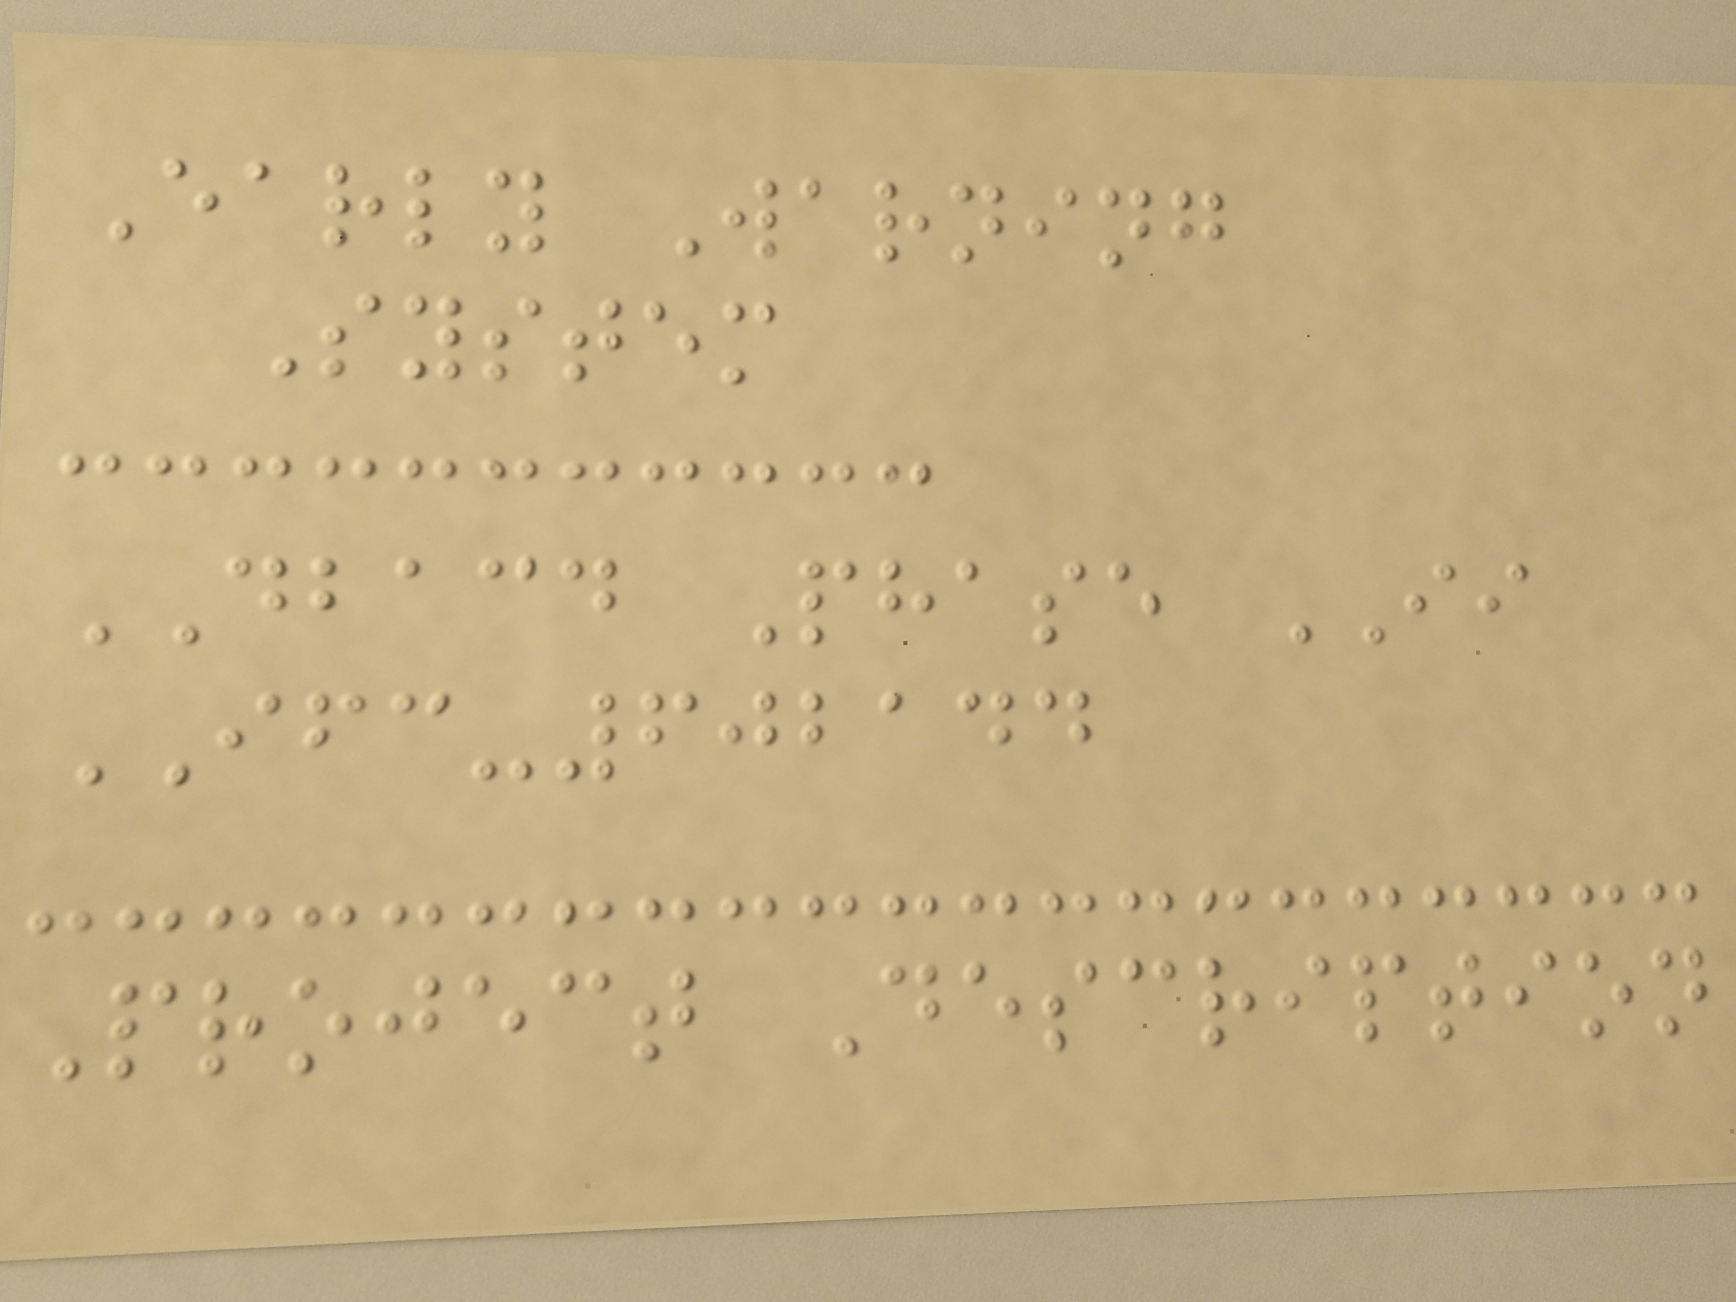Early Warning
System
DBACD Phase II
IFC-602144
Project Description
